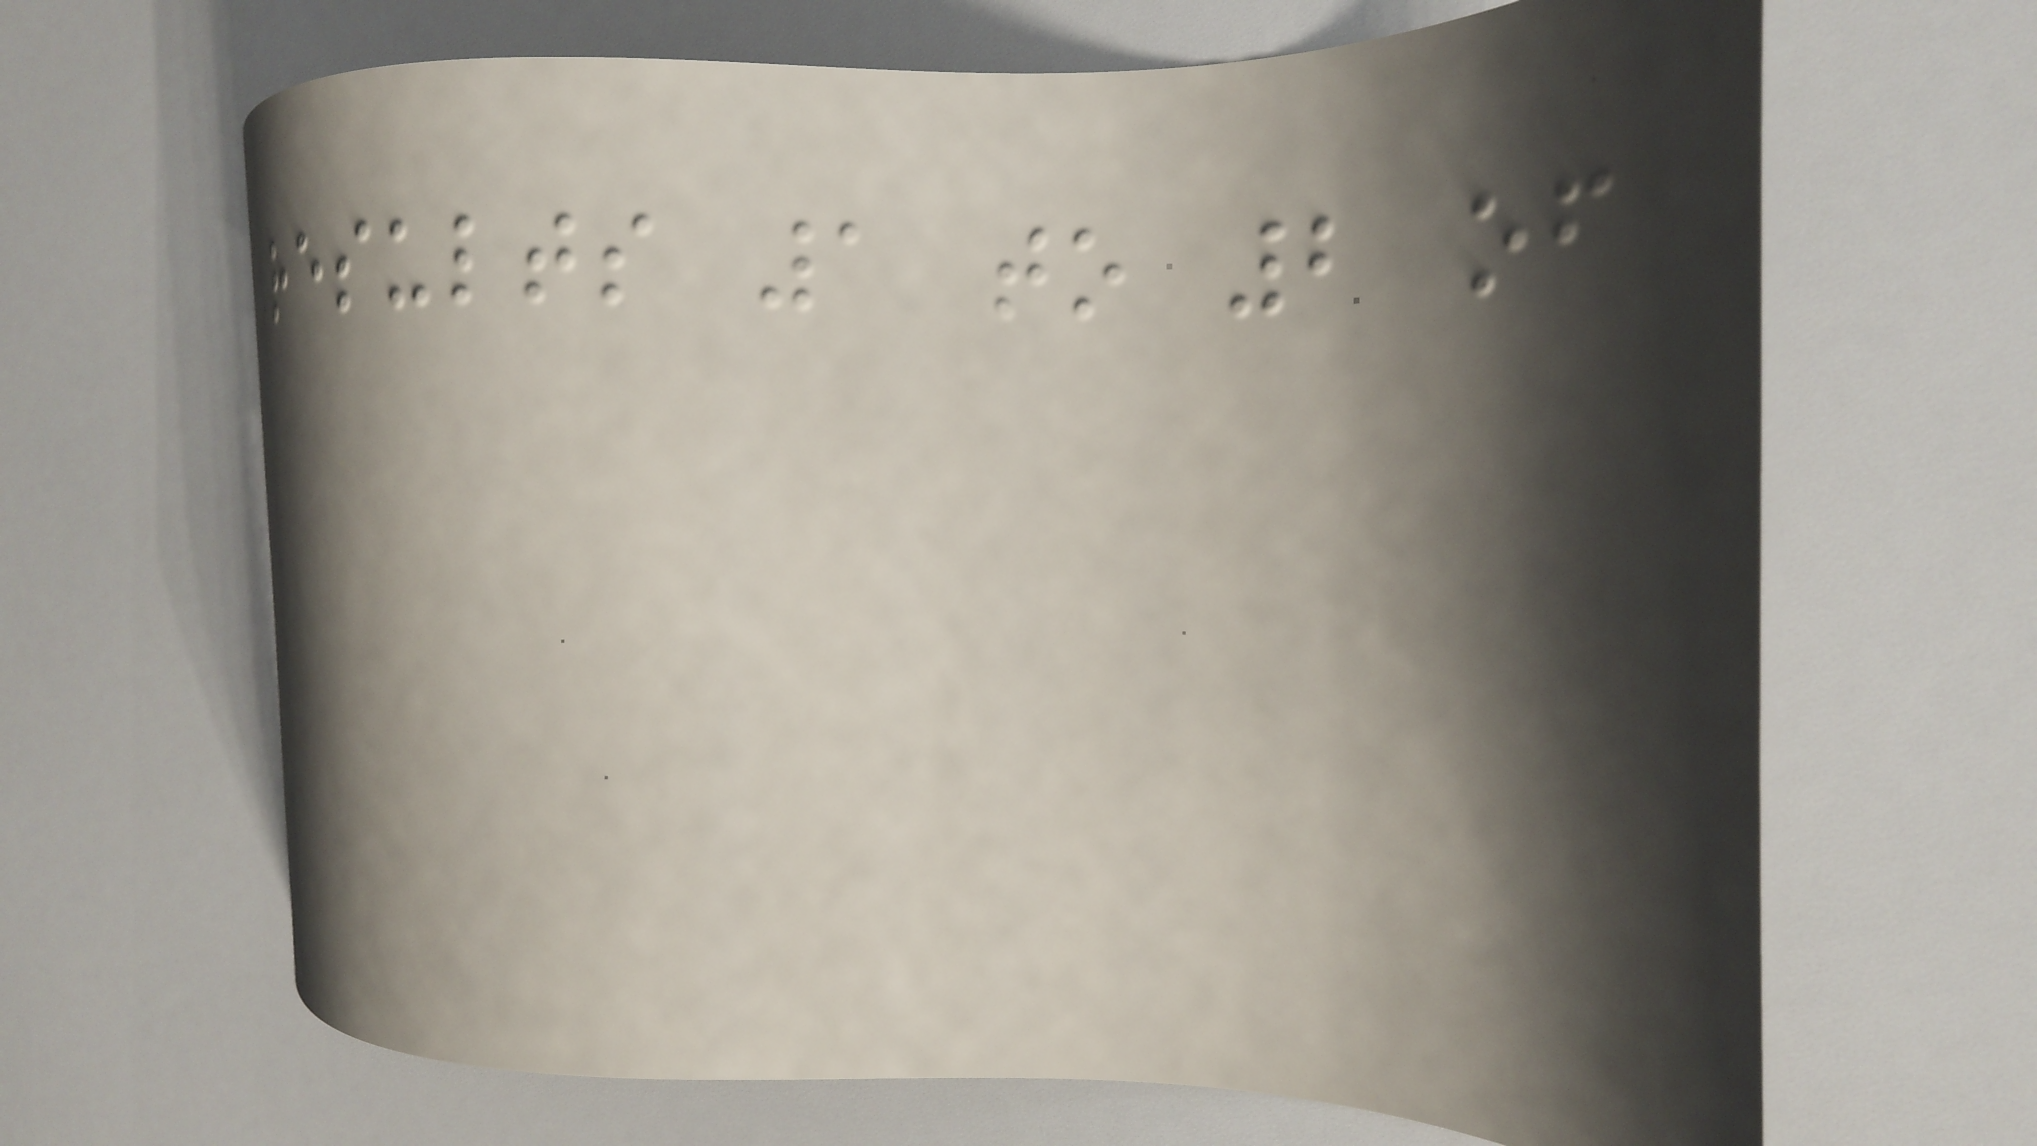Results 1 to 2 of
